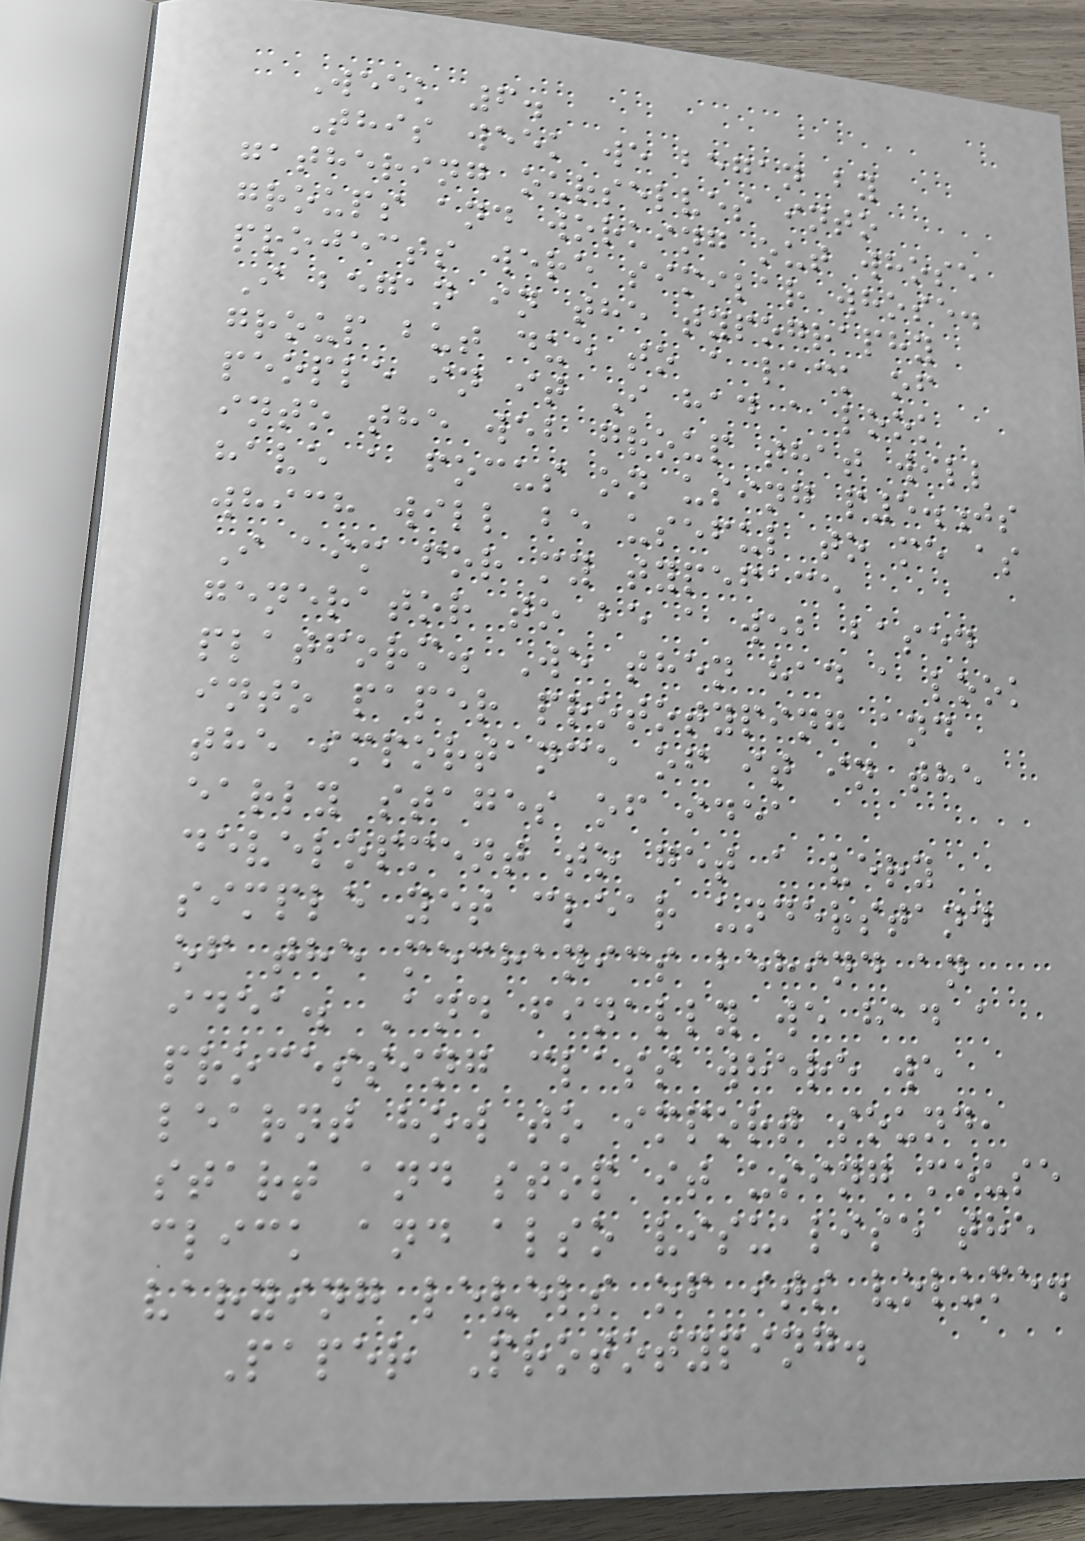Week 6.
This week we began by
gathering ourselves into
groups and working out whose
projects were similar whose.
I began in the typography
group but due to a lack of
people in it I had a look
into the web group that will
have a focus on using p5.js
which will be useful to me as
I aim for my typeface
generator to be a web based
platform. We then had a look
into paper prototyping and
the importance of it in the
early stages of idea
development to get a very
simple yet clear understand
of the mechanics behind an
idea. And finally we had a
processing class where we
learnt how to import sound,
start and stop it using mouse
click and also visualise the
varying levels of its volume.
Paper Prototyping.
